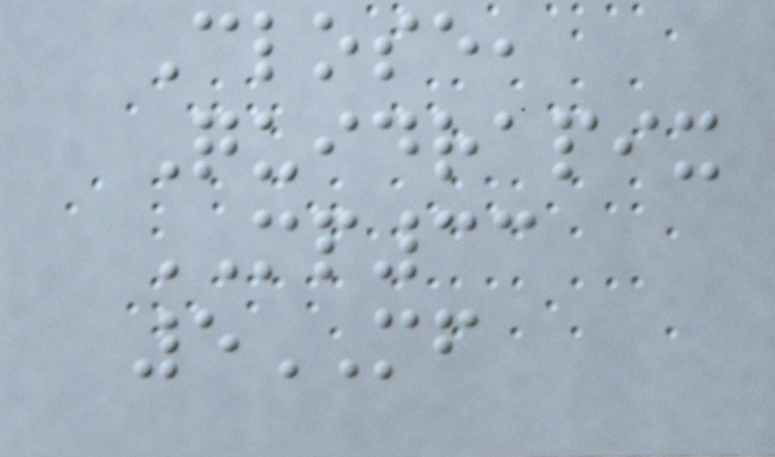Close,
Quidrapix
MP33
5MF
